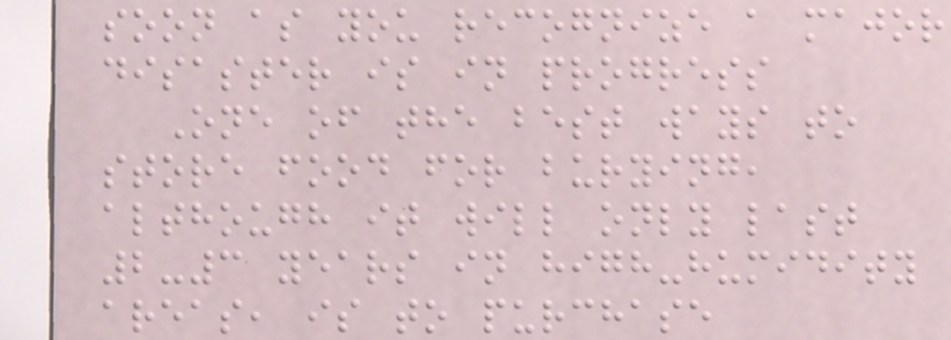soon as you recognize a major
disaster is in progress
One of the best ways to
store food for burying,
although it will only last
2-3 years in high-humidity
areas, is to purchase
